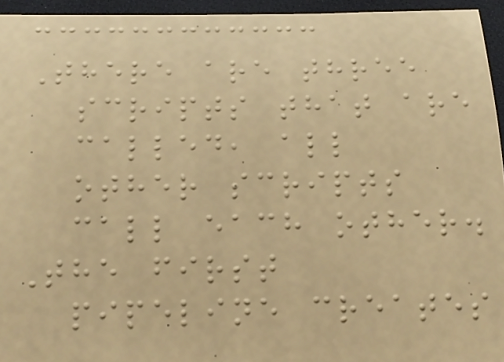There are three
scripts that are
called, all
other scripts
call each other.
The first
pipeline creates
